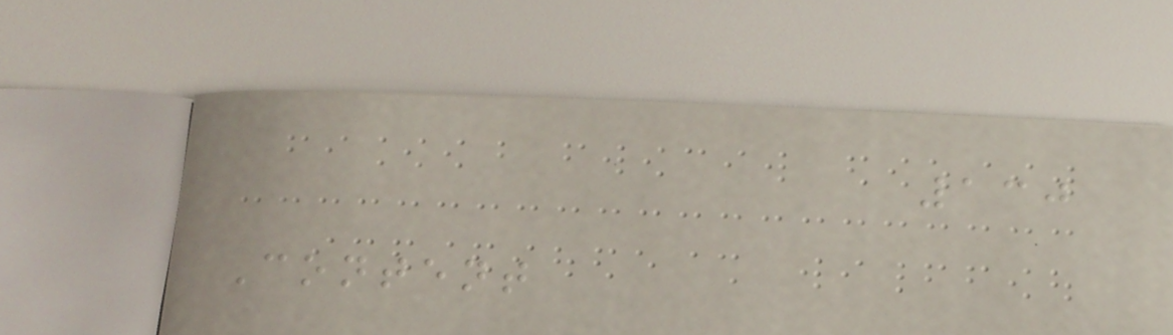130
Content
